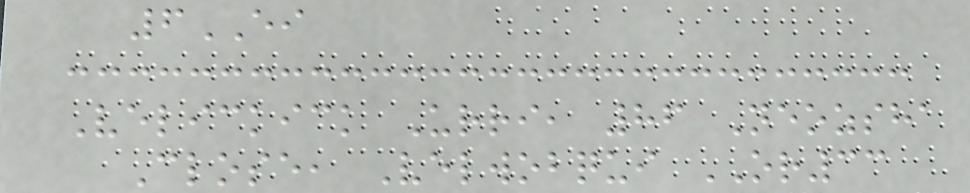6EI
Velickick Urri, 86 Neozsha
Close, Velwobqui OR33
